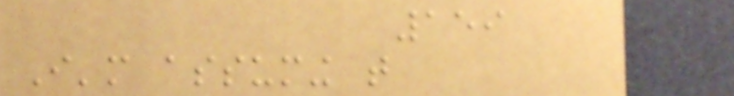159
I'm assuming that
